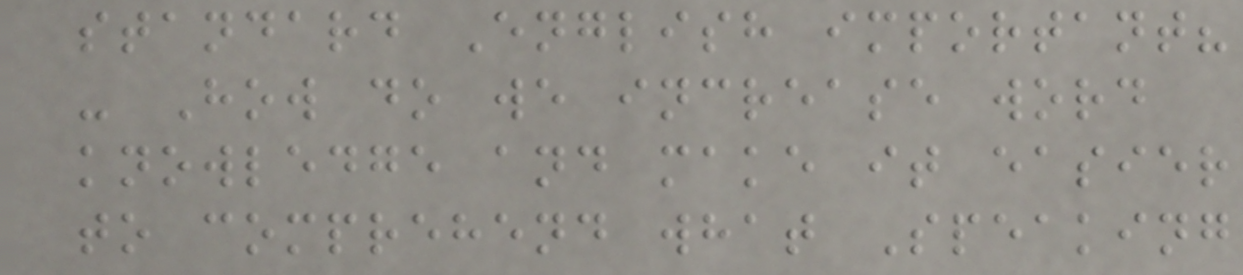standard English important?
- How do we increase word
knowledge and make it easier
to comprehend what Speaking
